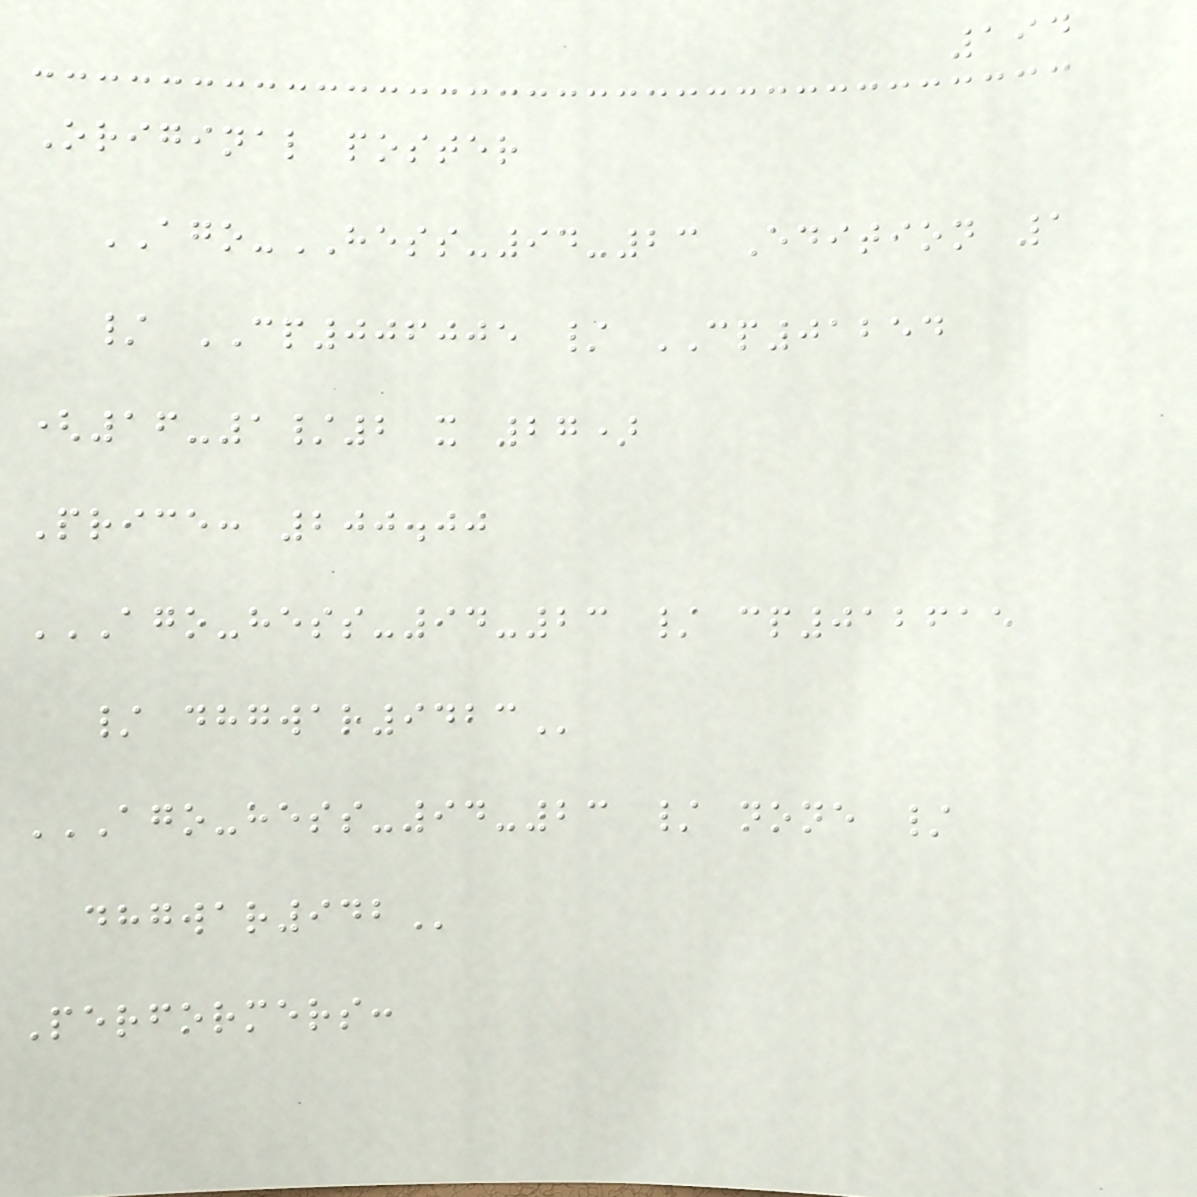194
Original poster
AGO-HESS-94-23 Edition 1
/ CP006005 / CP01254
(16-1/2 x 27)
Price: 200.00
AGO-HESS-94-23 / CP012615
/ DHGWAR9423
AGO-HESS-94-23 / NONE /
DHGWAR942
Performers:
